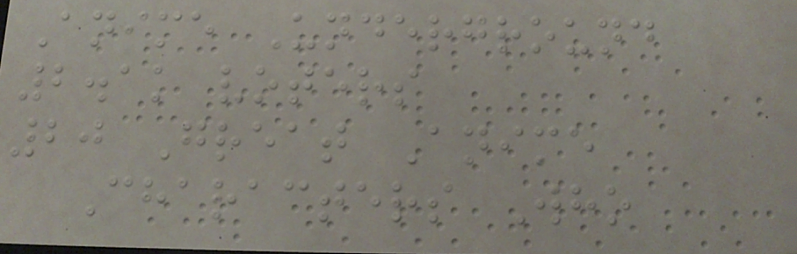Anime Underground
2.1k voters
20 Great Anime
Characters Who
